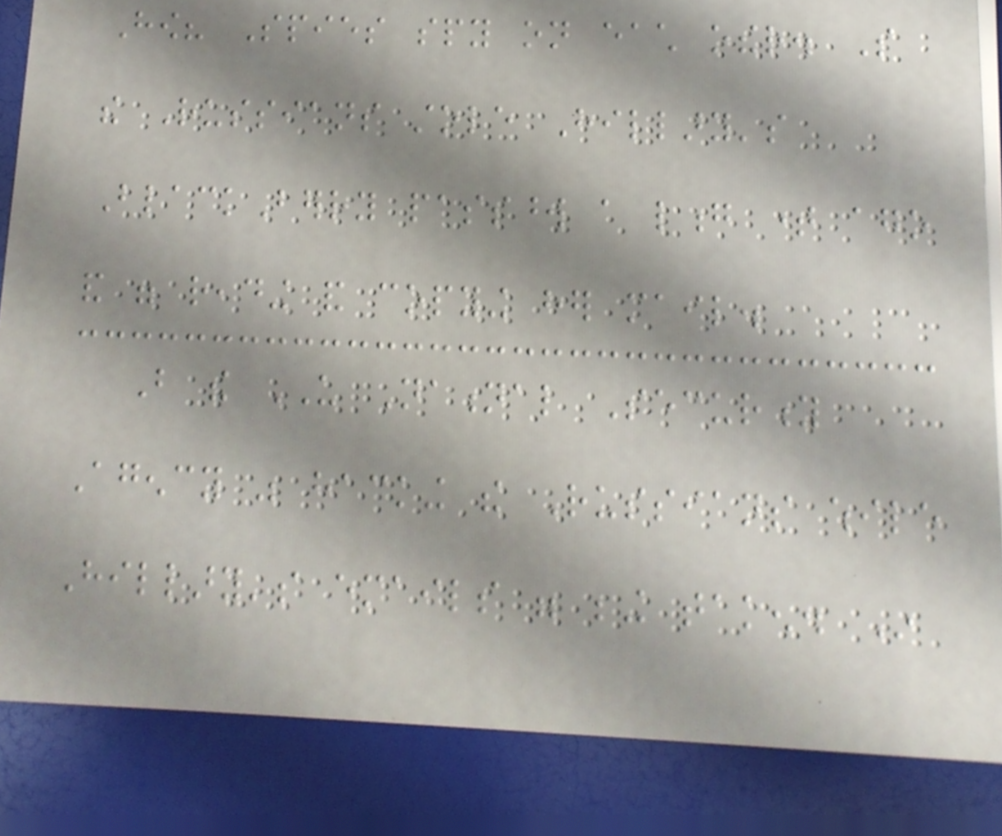How? Spies spy on each other. So
the Russians stole Hillary's
BlackBerry password a long time ago
and were reading and copying her mail.
But the US National Security
Agency was hacking the Russians while
Hillary's emails were being taken. In
